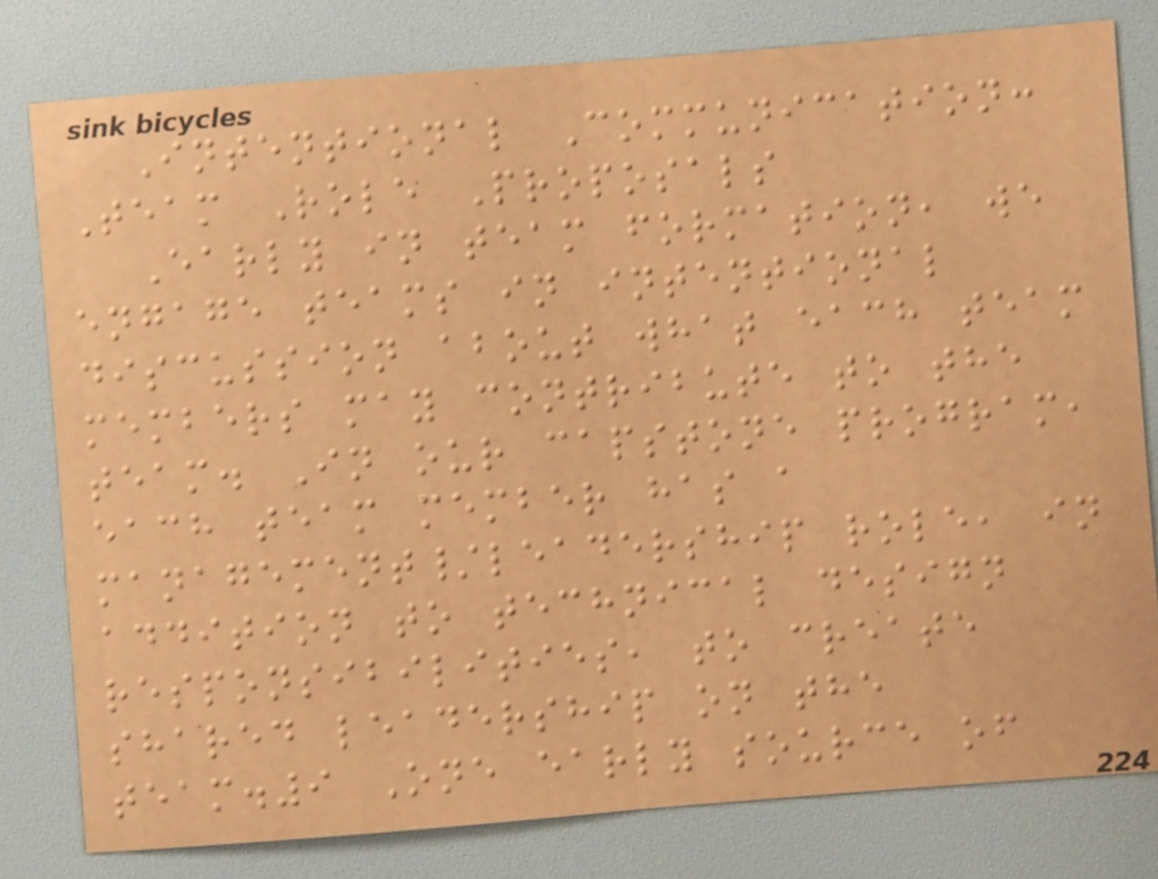Intentional Communication:
Team Role Proposals
Early in team formation, we
engage teams in intentional
discussion about what each team
members may contribute to the
team. In our capstone program,
each team member has a
management/leadership role, in
addition to technical design
responsibilities, to create
shared leadership on the
team.9 One early source of
